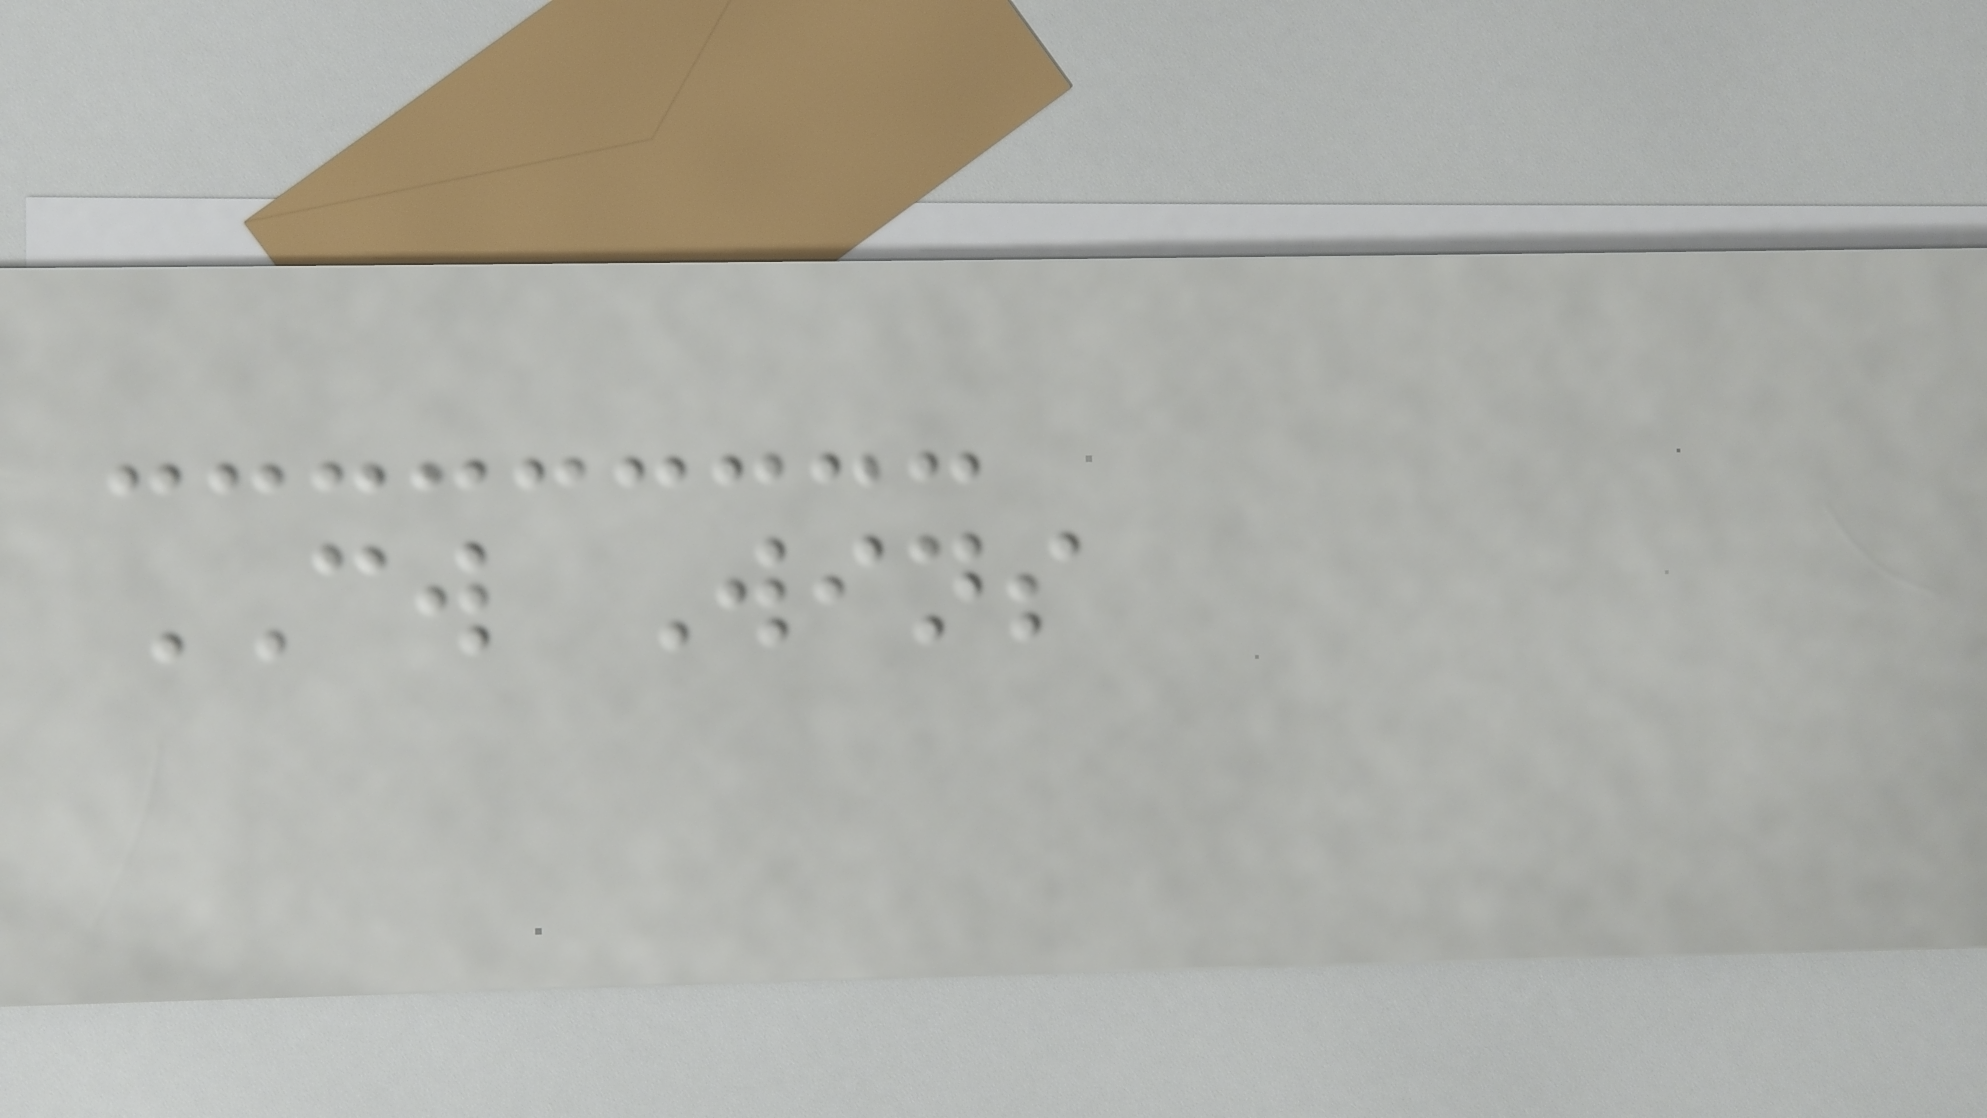CW Wins
